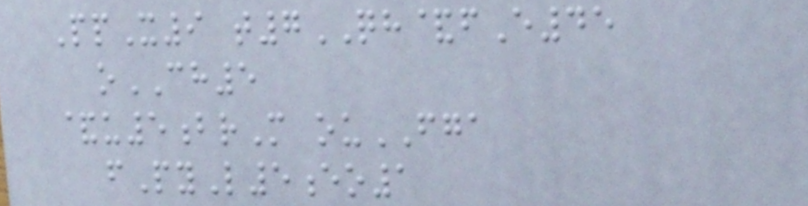PpX9 t7QH&fE45
oCH5
&u5brM ouFGA
fPyL5eo1
